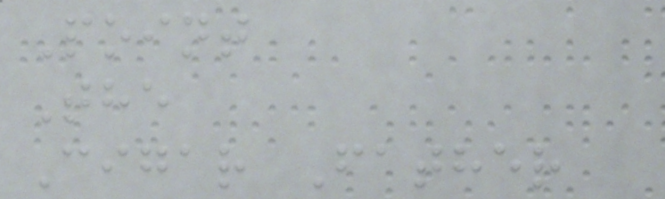Point
The
Cigar Father
